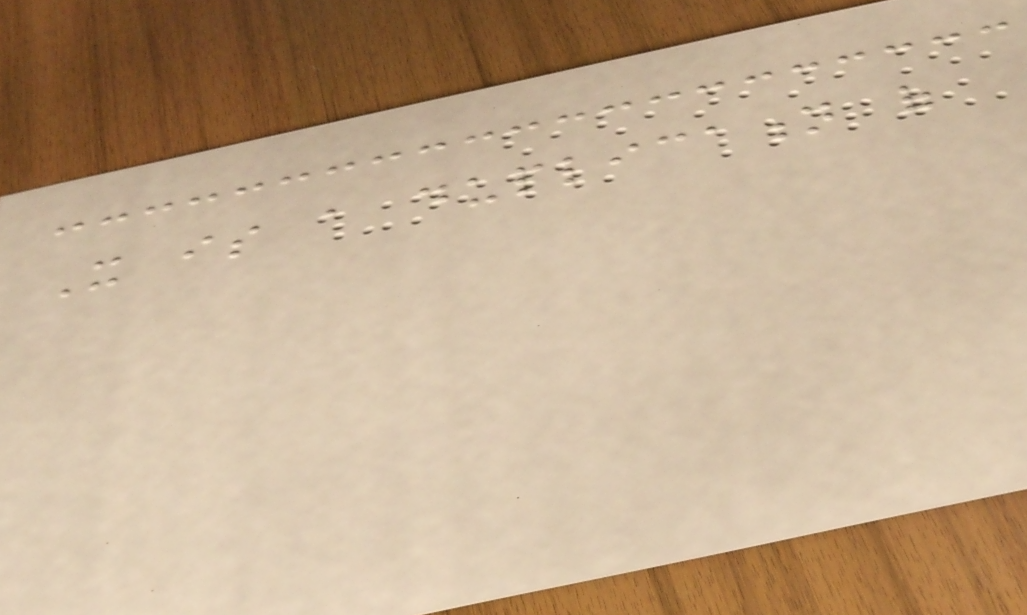It is a duplication of
